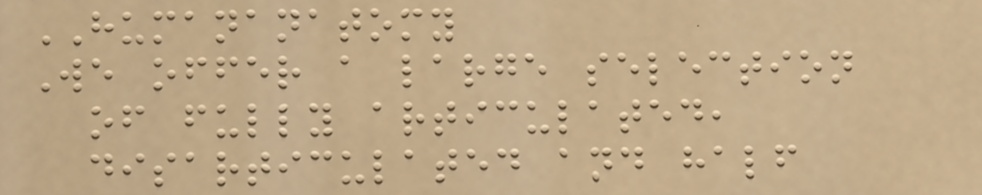HUMANANATOMY
We offer a large selection
of fully articulated,
disarticulated and half
